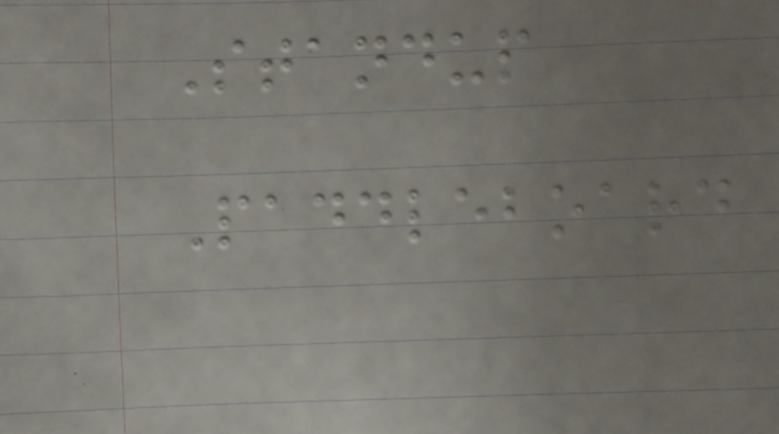Standup
Paddleboard
